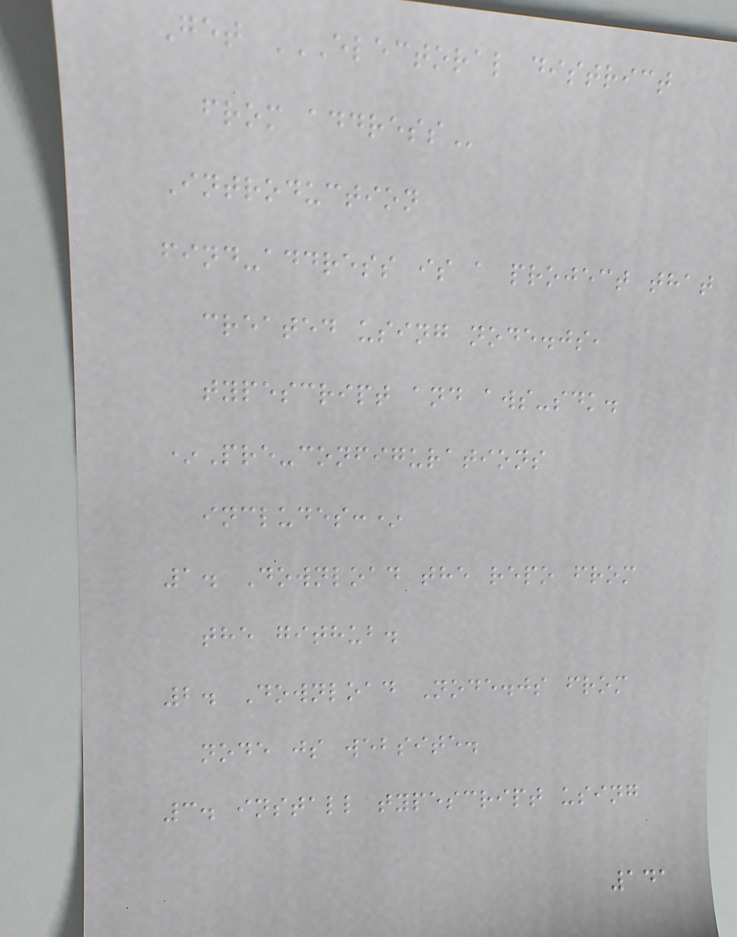Get ELECTORAL DISTRICT
FROM ADDRESS
Introduction
find-address is a project that
created using node.js,
typescript and aws-sdk.
*Pre-configurations
includes:*
1. Download the repo from
the github.
2. Download Node.js from
node js website.
3. install typescript using
141
